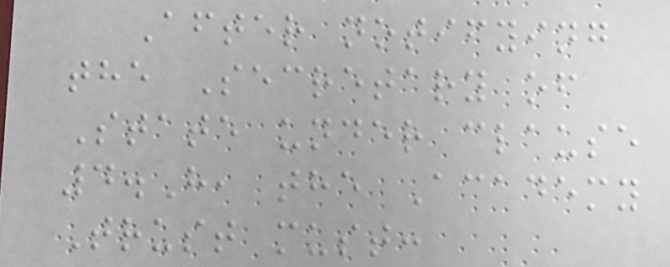After notifying
the Secretary of
State under clause
4.H, the Academy
Trust must:
